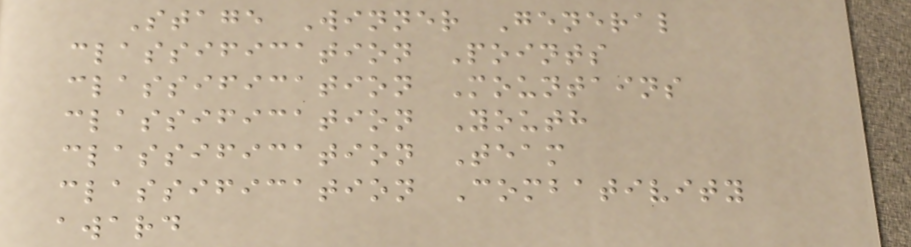Stage Winner General
classification Points
classification Mountains
classification Youth
classification Team
classification Combativity
award
